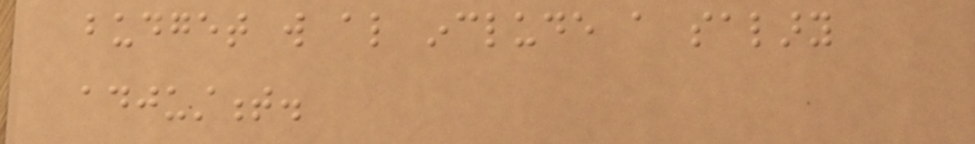budget will also include a salary
adjustment.
